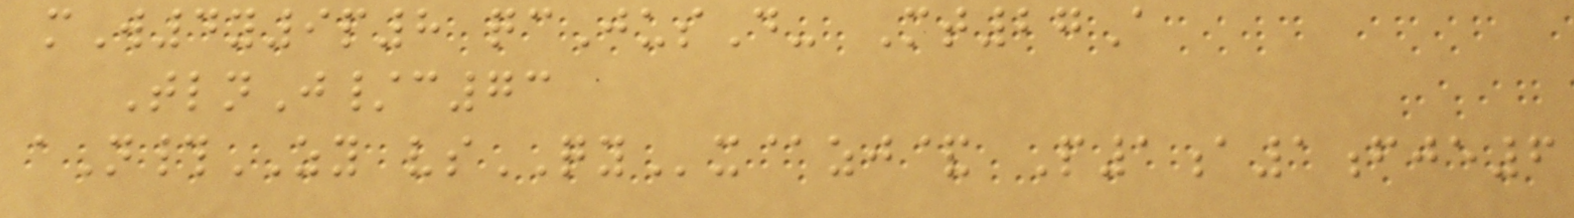mW4y9p8 qcJusD- Mt27A
TlnJ/c73
aN#ZY vsQYx@zj& P1a1fje6
